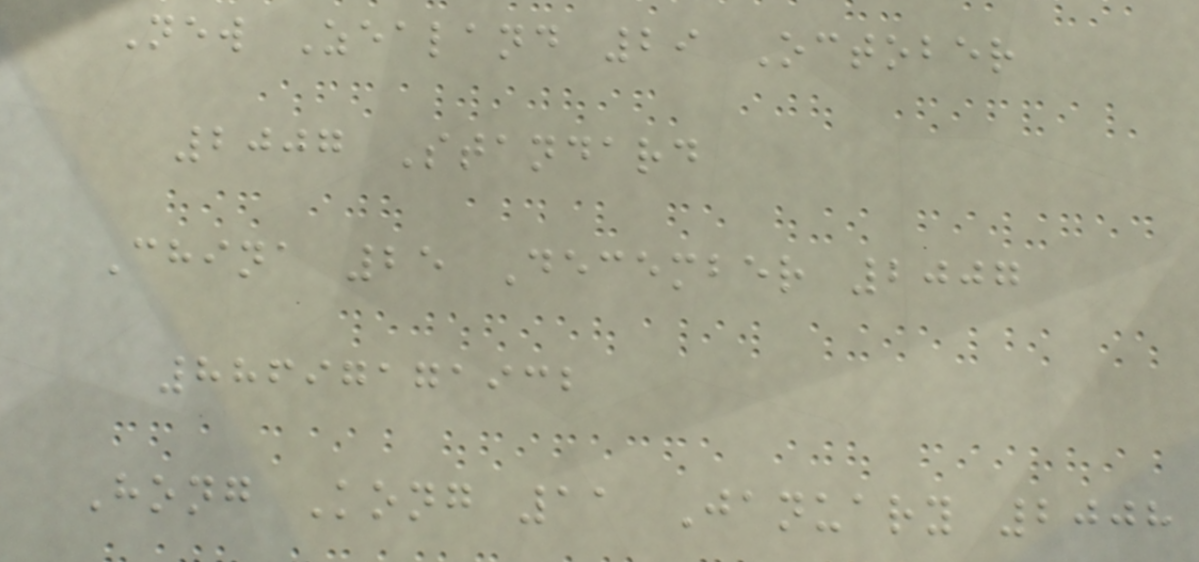New Zealand 29 October
2007 Standard
China 25 December 2007
88697171932
Hong Kong 11 January 2008
